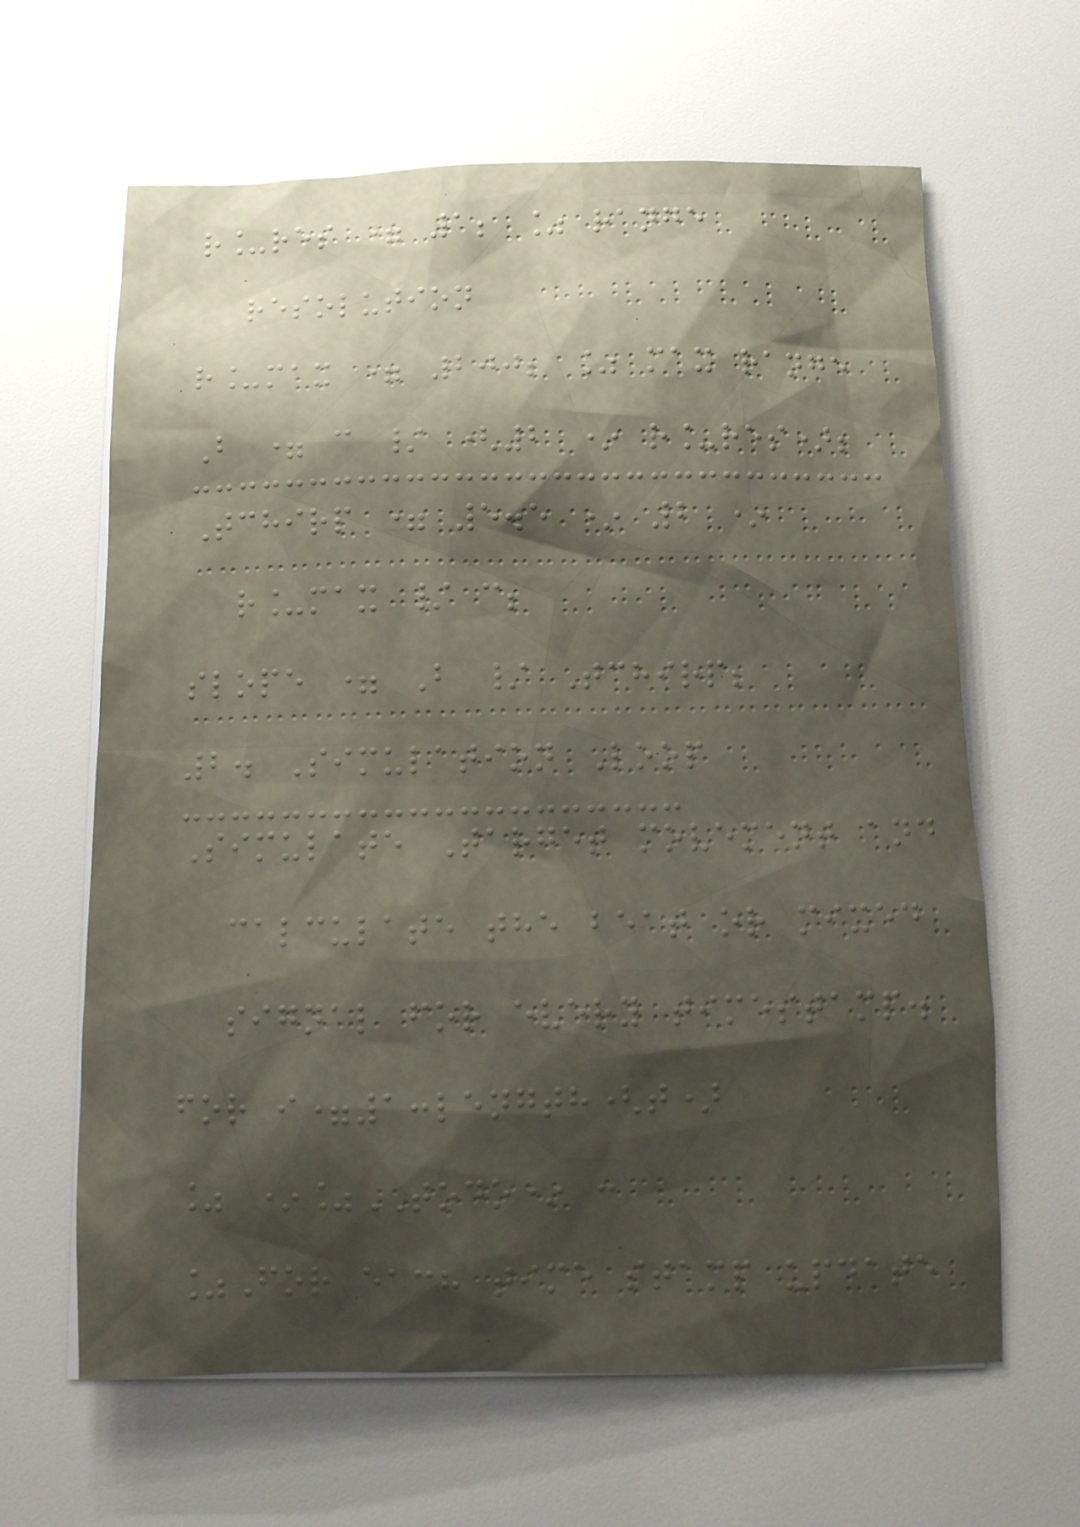r_res = 1; % range
resolution
r_max = 200; % max range
B = c / (2 * r_res);
Tchirp = 5.5 * 2 *
r_max / c;
slope = B / Tchirp;
2. Simulation Loop
Simulate Target movement and
calculate the beat or mixed
signal for every timestamp.
for i=1:length(t)
% *%TODO* :
%For each time stamp update
